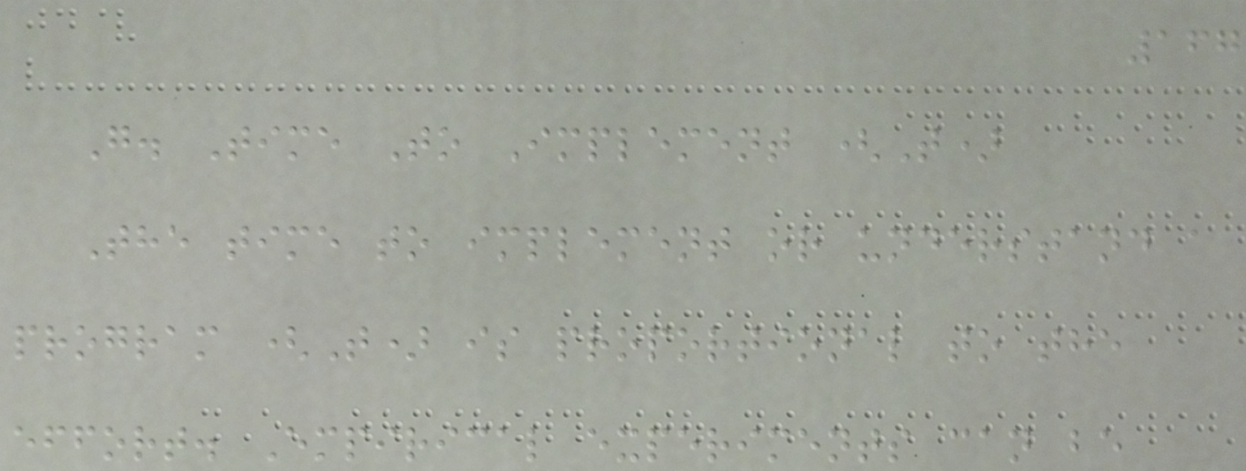167
G. Time To Implement (T)
The time to implement or understand a
program (T) is proportional to the
effort. Empirical experiments can be
